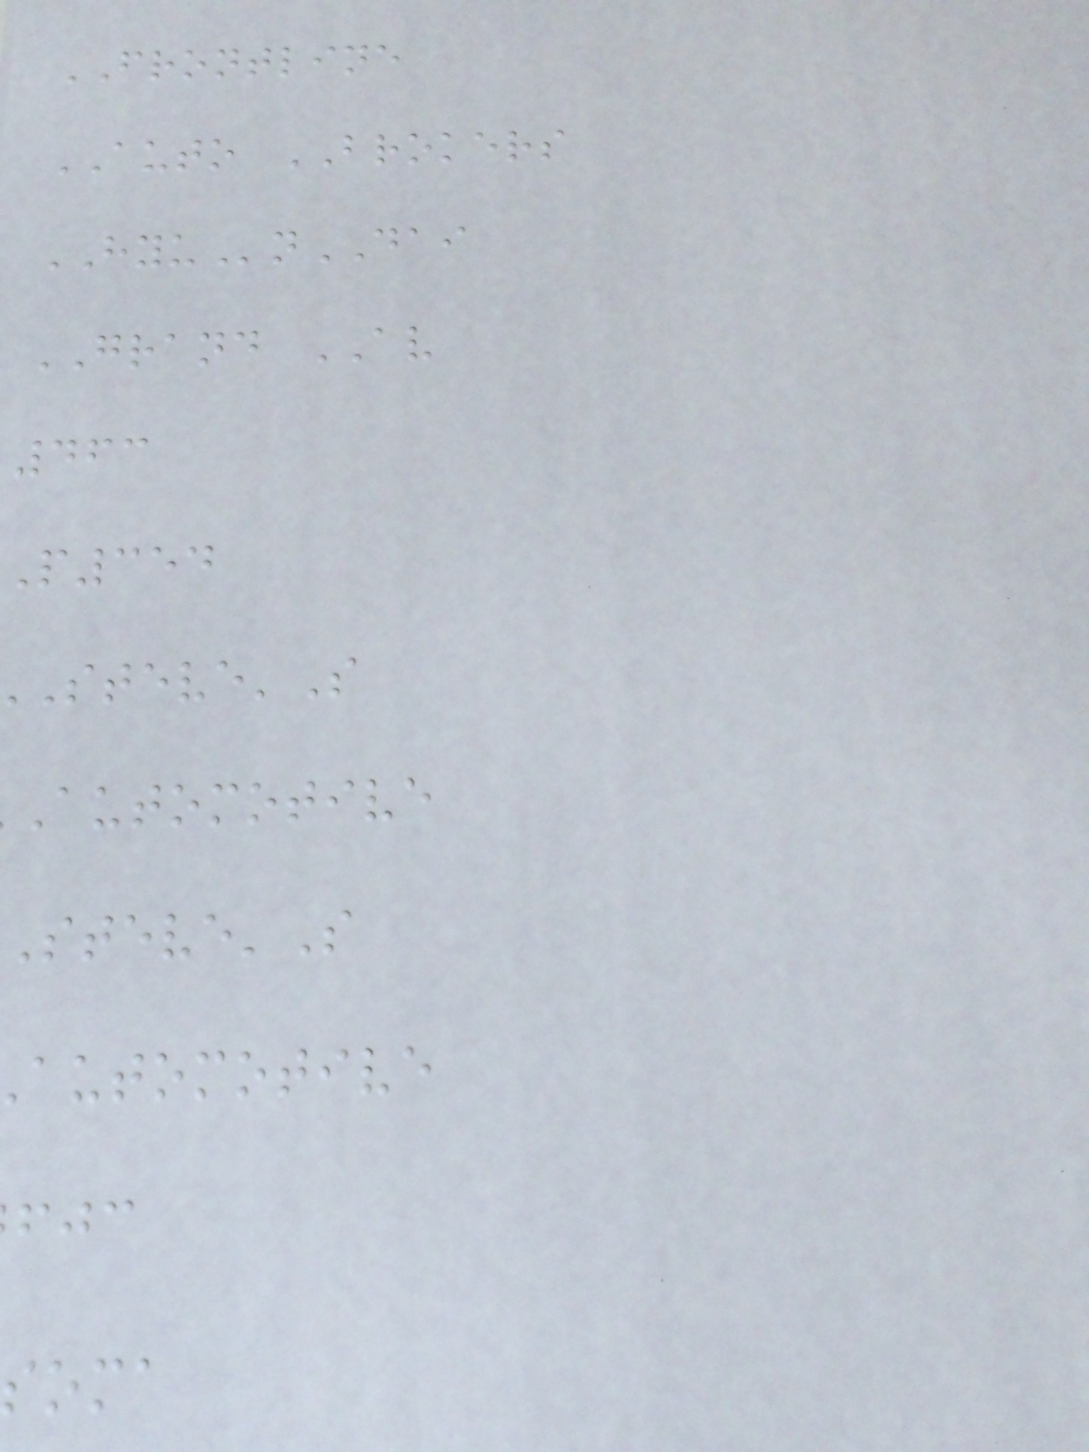FRONTLINE
AUTO BROKERS
HYUnDAI
GRAND AV
463
P354
automotive
automotive
